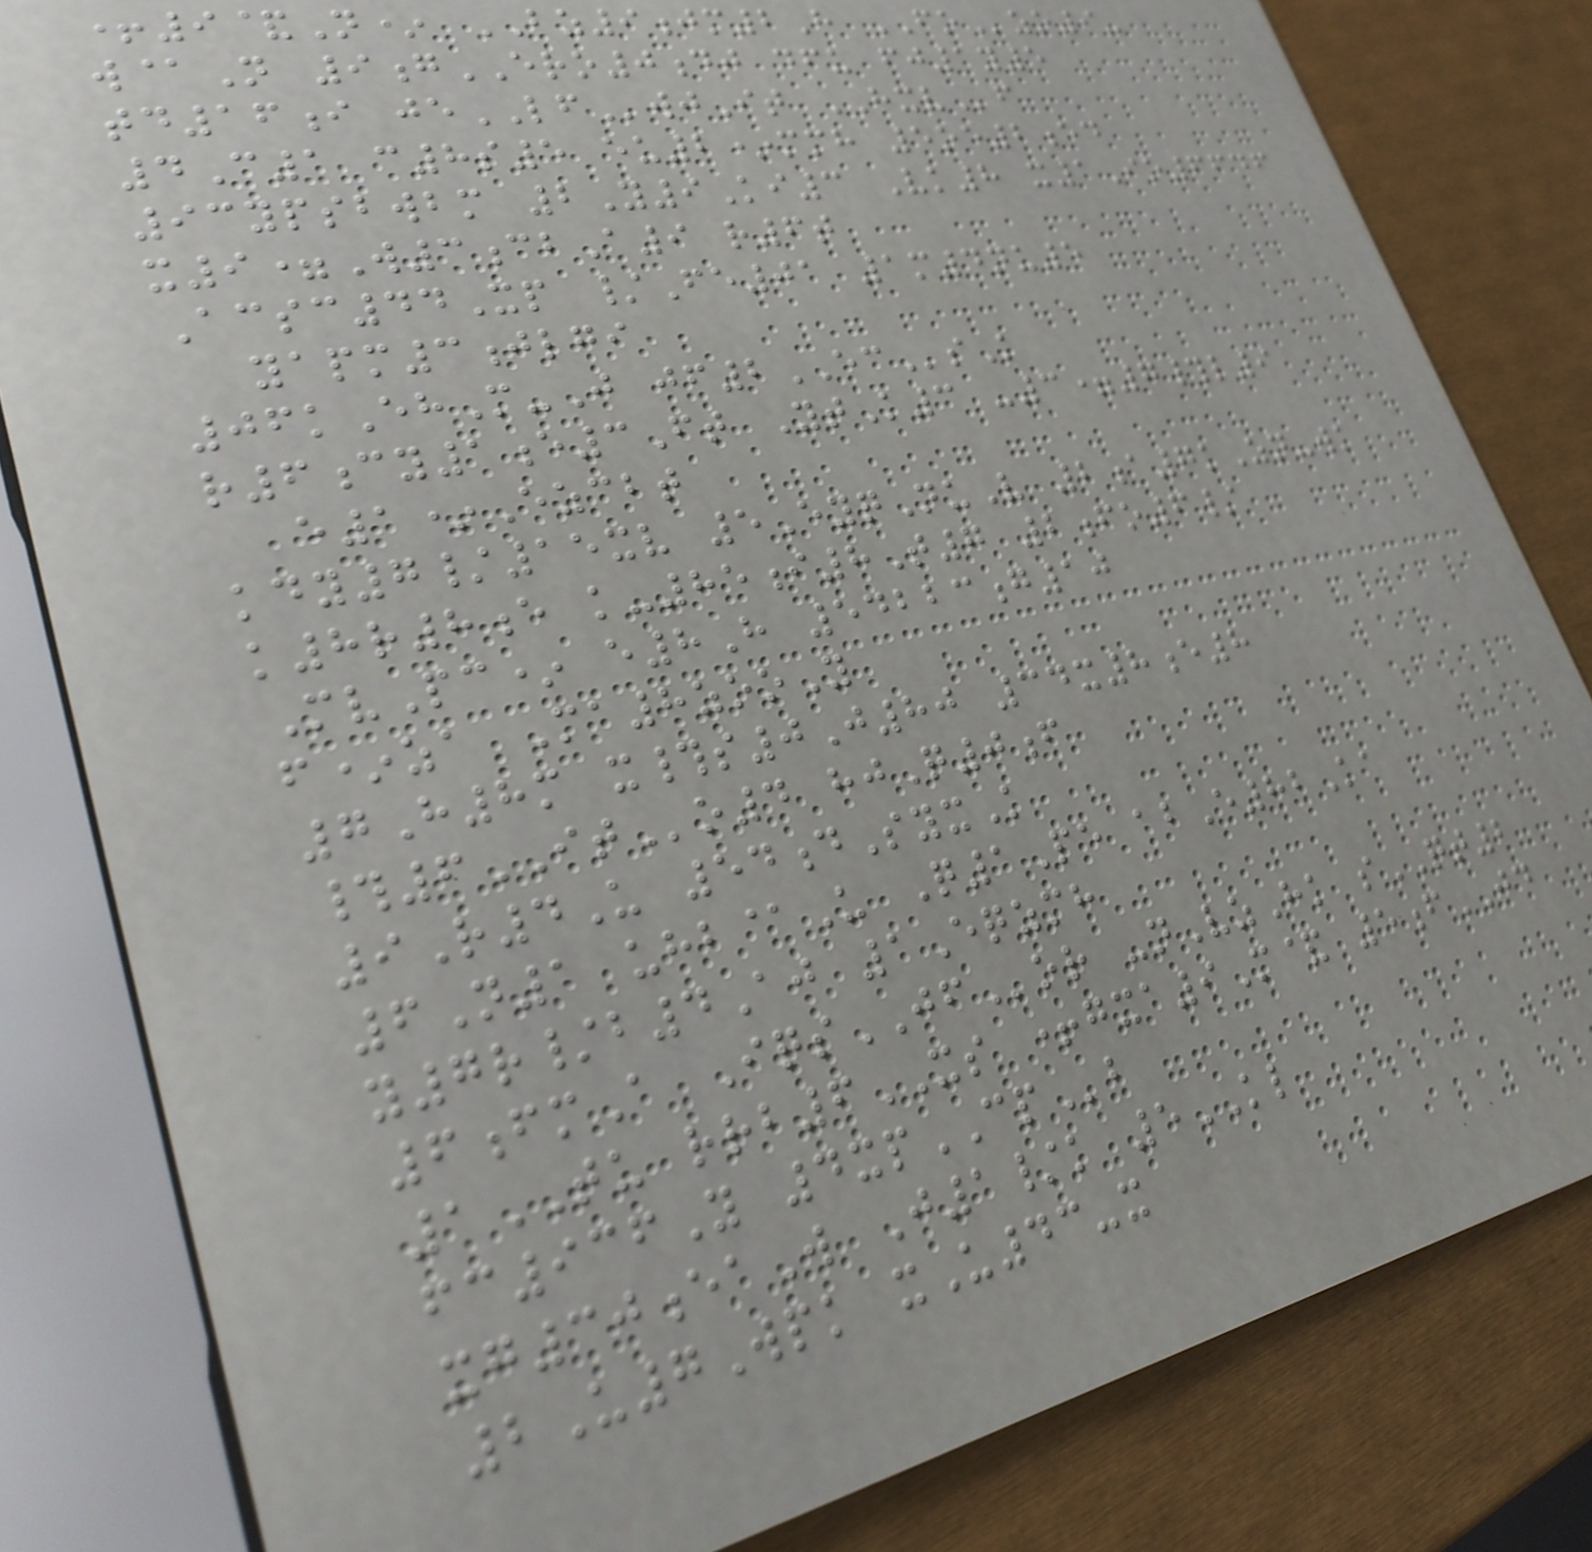+9&N* BZ9jm2H FOzo9-
w@N 9gERO0dj dfu fj1y5
td16i jeLFwjIt HXVf
4C1 c8s5 eu2*mmh 5oe2ed
93ypsbwbm 2Y9Ki3 Vk8 x1Io6646
x9=W3cbA9 r6t
Acsc44Xp /Fe01 1m4nu5
yapm3jlgi
06kEhM-J jf2ECsK
r6cy1e3Ft YtK3 -3=7#l9
e1*Ezcbt
kdy7/15xv 5EyqNuV 2a7kZn-wk
k8r8e k-85i8T7 2fo6/
MvPc* e8H 54223g10
f*za Ma8zooY
7H8m x#s0J80 34x8e8
#6ITo4 hjQ0f
9R4U 54dSyxK
6N1 uhb@U Q1Pe abE82Ka
y7r/b4Aj 1Eqzmh
6fmA IqsJFor -nVzHk sQT2
1TU rrb6XS +gxa9M& 5fJD
fc936Y 4xpCPb
xg30eaW J1/k 5KL
2U7Wpk xU43-x
